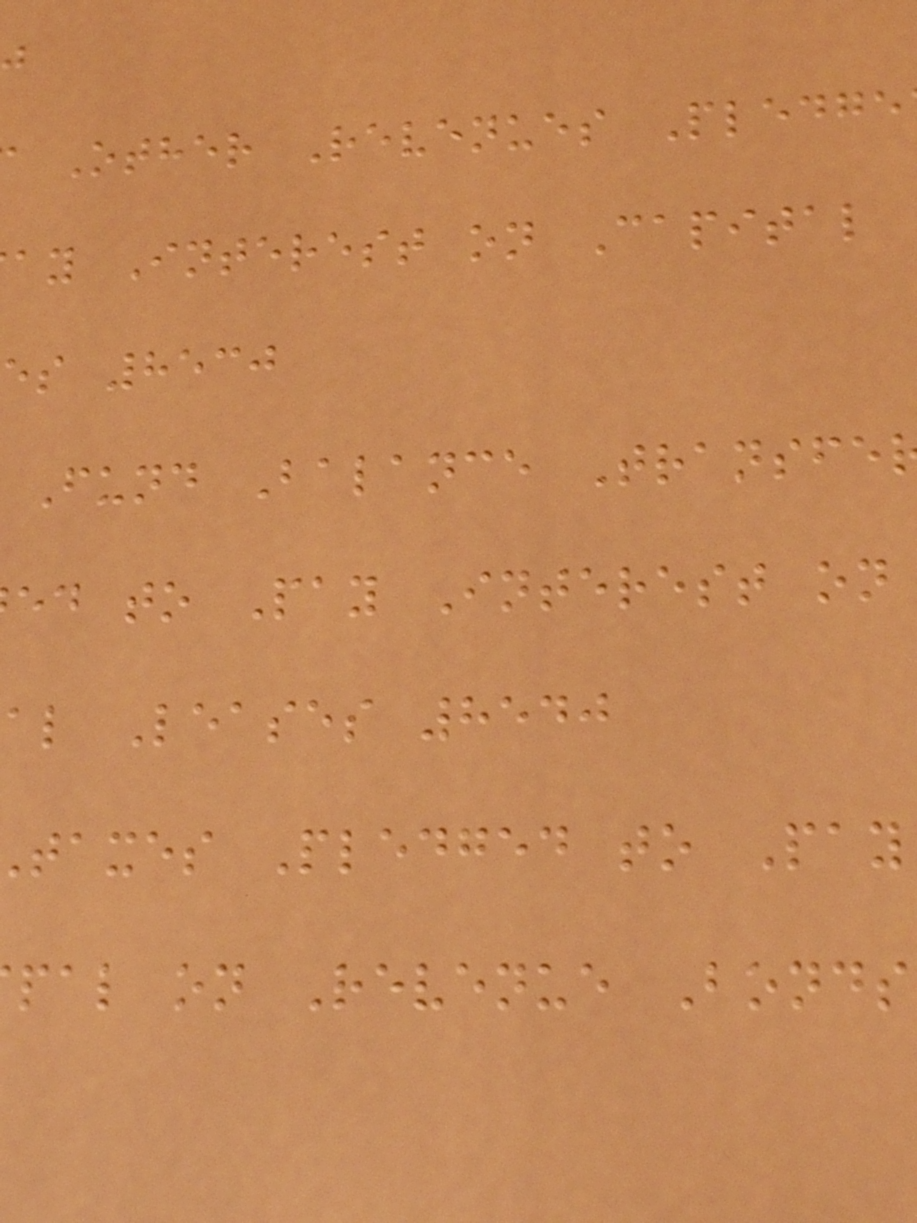Other Revenues Pledge
ay Interest on Capital
es 8530
Fund Balance Transfe
ed to Pay Interest on
al Leases 8540
taxes Pledged to Pay
pal on Revenue Bonds
